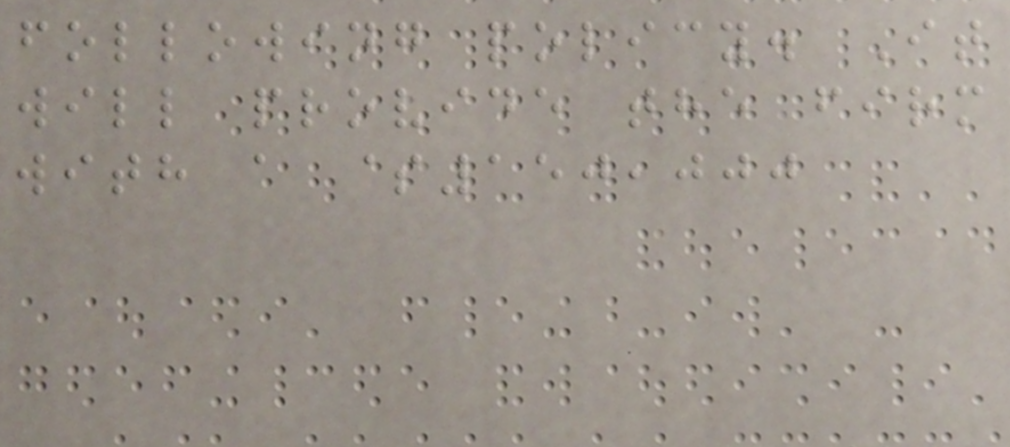following policy. It
will provide the firm
with a $150,000
